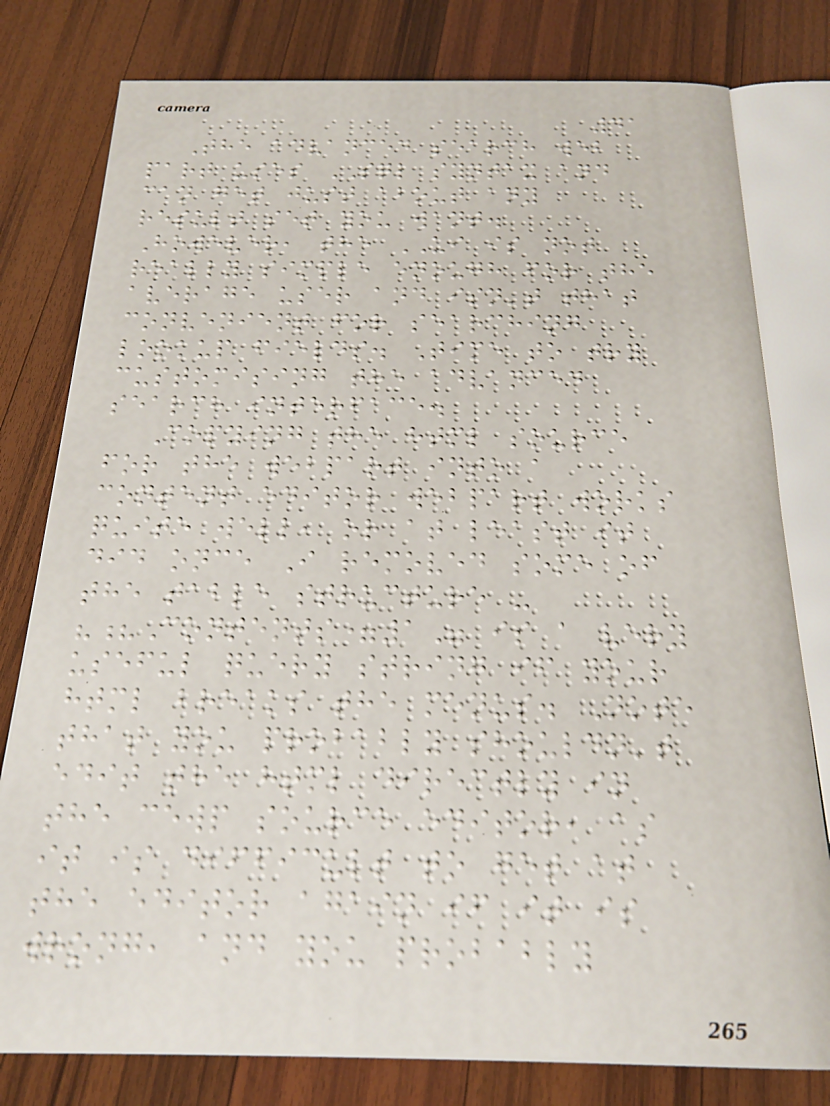41
The advanced search web
part uses SQL syntax and
can get just about any
result set you want.
However, the UI is not
really simple enough for the
average user and isn't that
convenient for searching
lookup fields. Time to try
customising the advanced
search interface.
Copying the html source
for the webpart into a
content editor webpart works
quite well, or at least it
did once I removed some of
the table structure -
"?Contents=1" is a very
useful query string if your
html breaks the menus. Note
that you probably shouldn't
edit the html directly in
the cewp source editor, as
it is difficult to get at
the editor again if it is
wrong, and you probably
